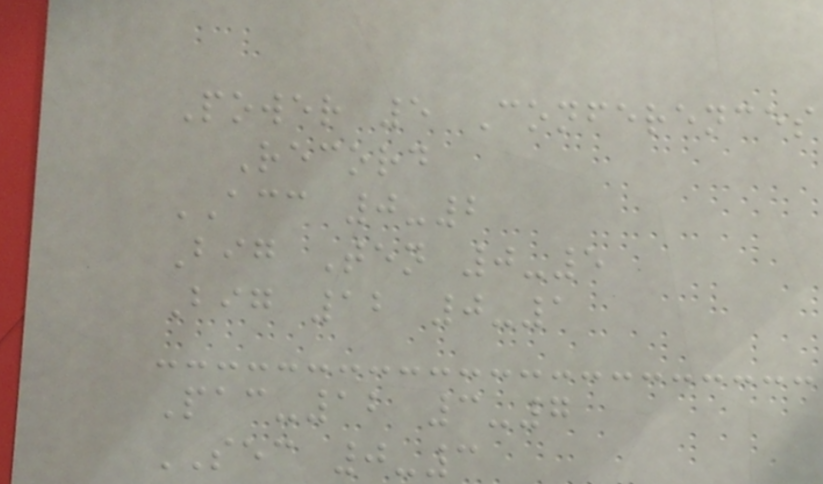Power 5 Conferences
Record
ACC 0-2
Big Ten 0-5
Big 12 0-1
Pac-12 3-7
SEC 0-3
